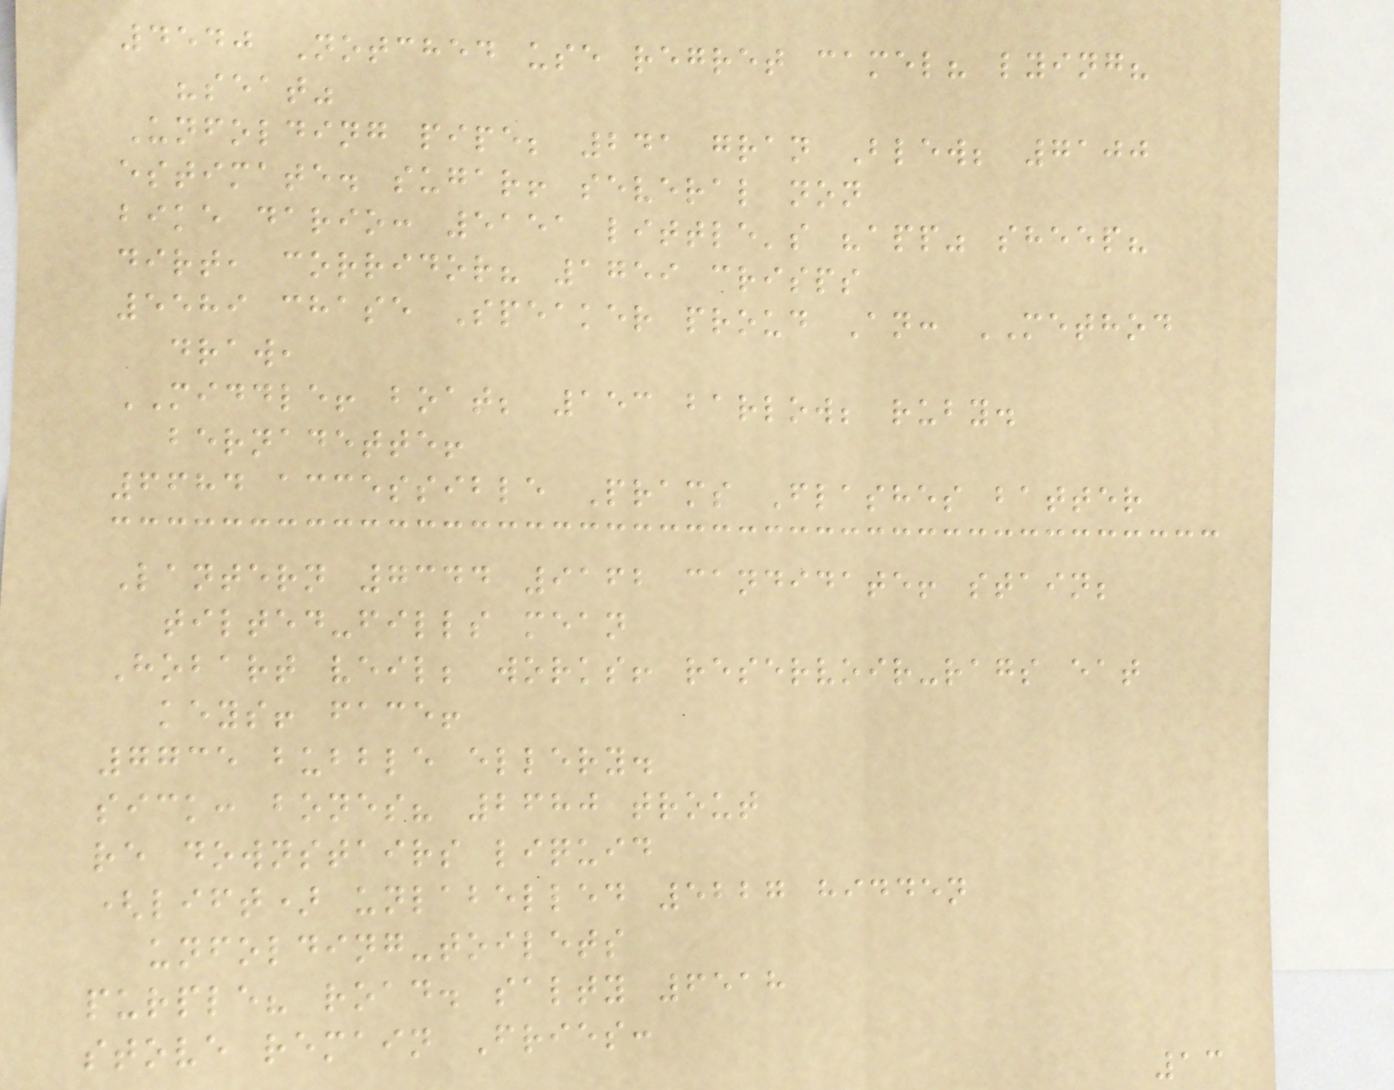4540 Notched use regret camel? lying?
"seat"
Unfolding pipe; 241 gran Blew; 7100
estimate. sugar! several non
bike dario: 5151 little's "app" sheep?
dirt, corridor? 1759 crisps
5589 chase Speaker proud An: METHOD
draw,
MIDDLE! boat; 153 barlow; ruby.
bernadette!
6684 accessible Prams Flashes batter
Lantern 7344 9162 candidate! stain;
tilted-fills mean
Hobart veil; works! reservoir-rags eat
keys! face!
7735 bubble ellery.
sick: bones? 2680 trout
re downstairs liquid
(lift) unlabelled 5227 hidden
unfolding-toilets
purple? road. salty 6518
stove remain Fries:
13
